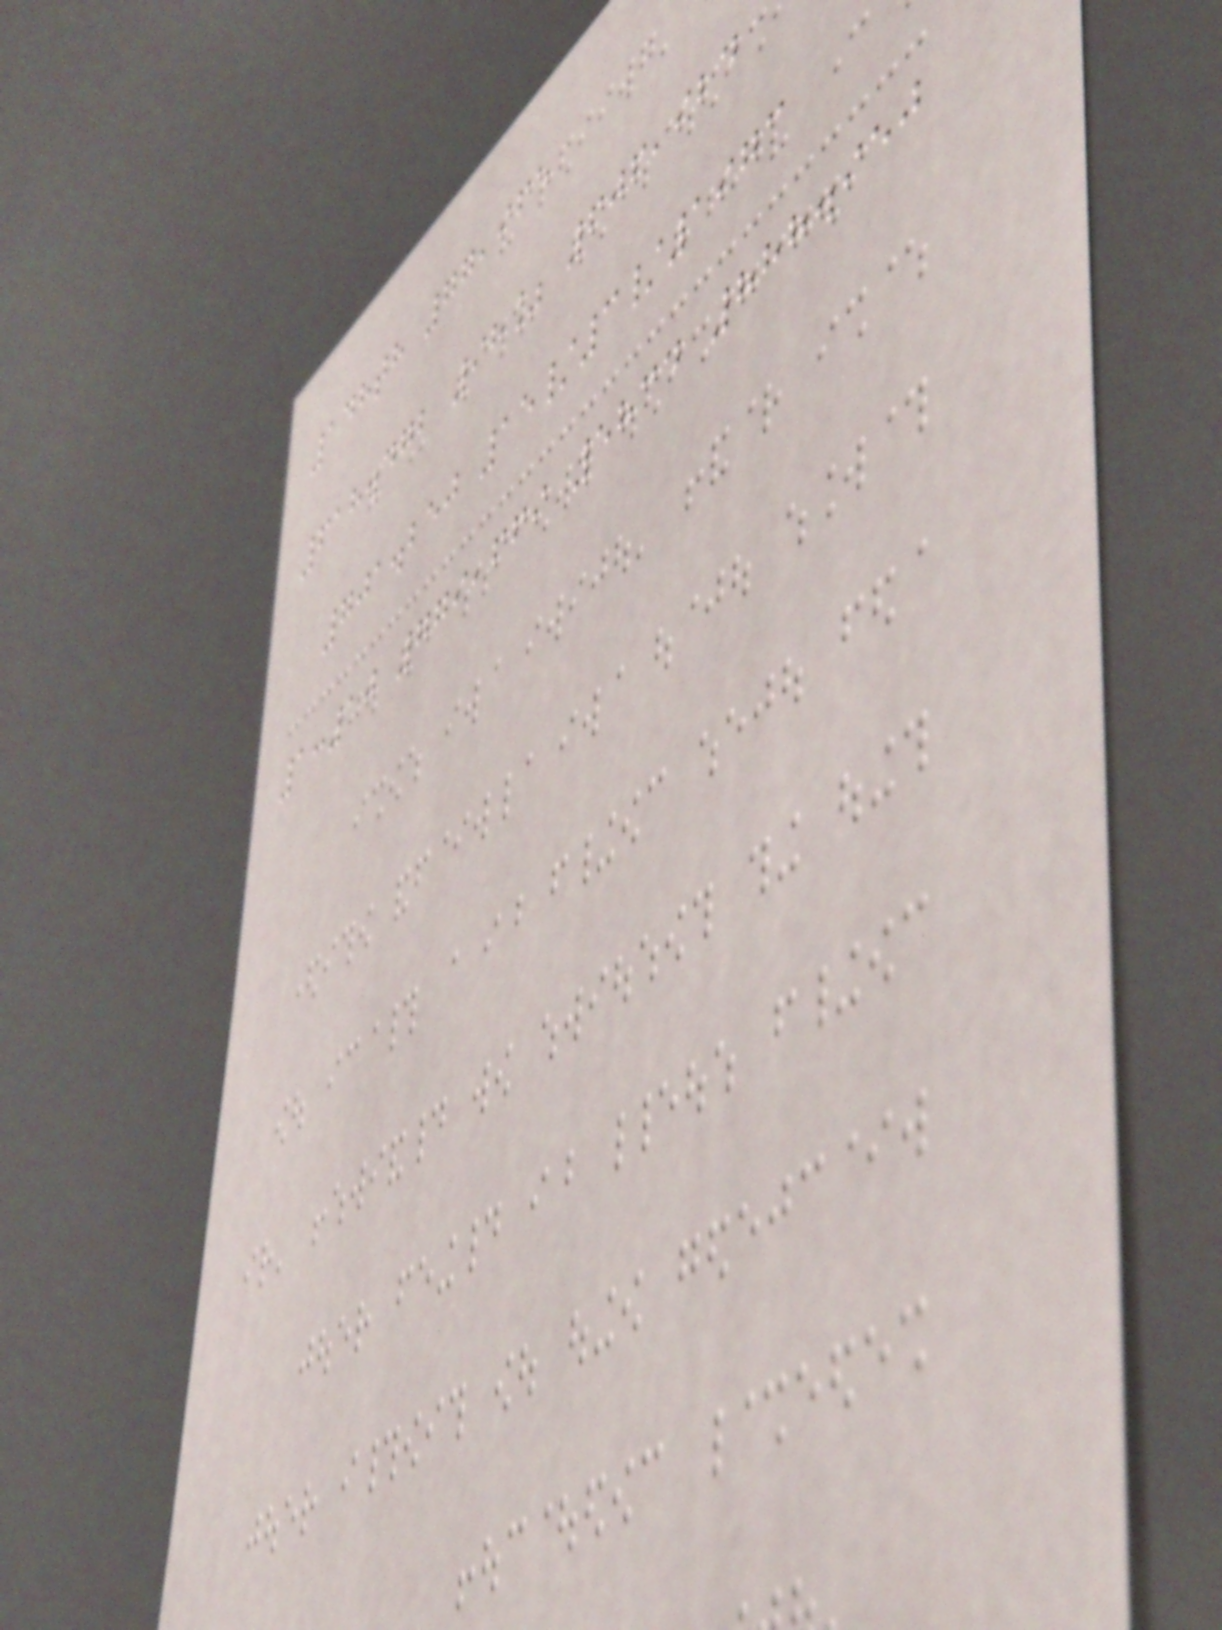148th 77,965
618.472 98% 606,924
701.250 15/3/1973
1:10 779,669 5834 888.950
